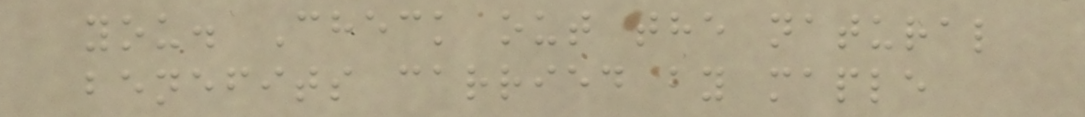you. Check out the natural
benefits carried by maple
